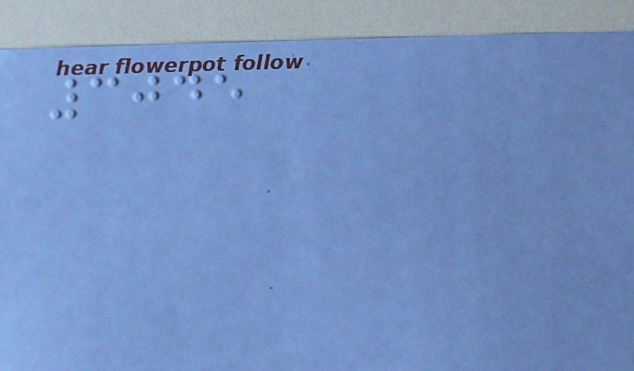3045
